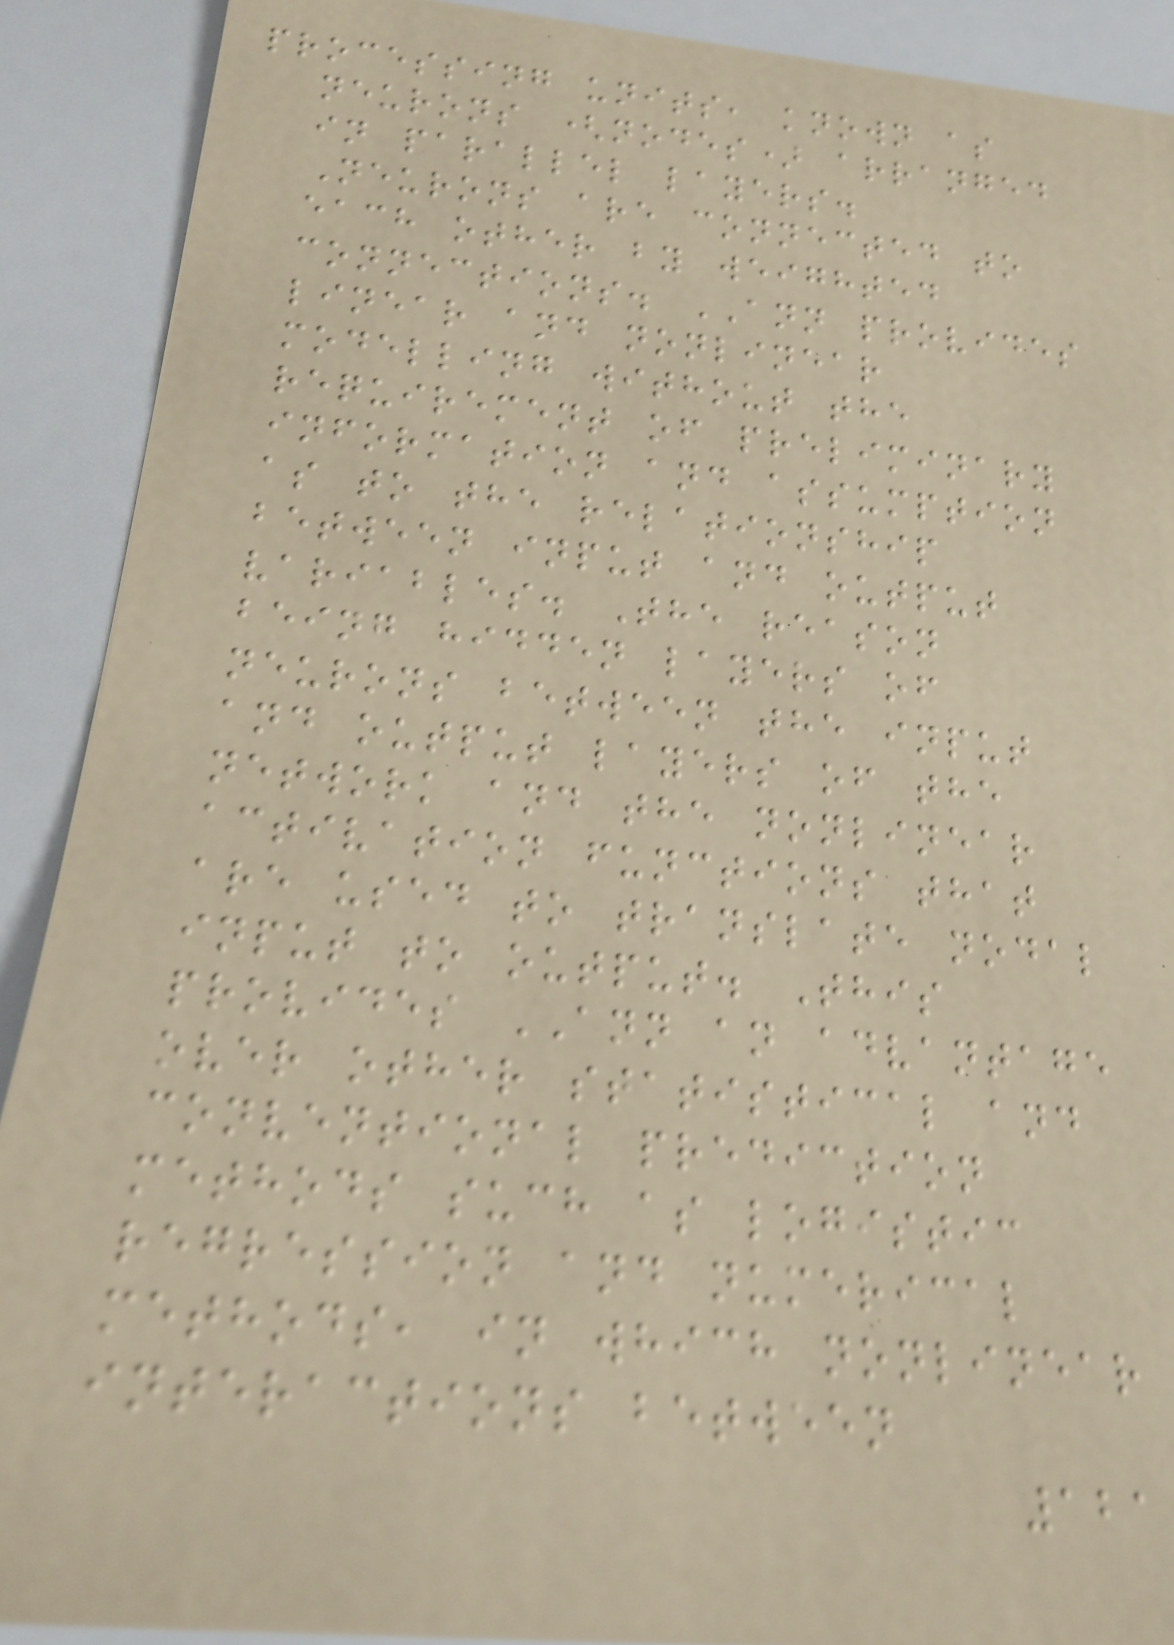processing units, known as
neurons (nodes) arranged
in parallel layers.
Neurons are connected to
each other by weighted
connections. ANN provides
linear and nonlinear
modelling without the
requirement of preliminary
information and assumption
as to the relationship
between input and output
variables. The reason
being hidden layers of
neurons between the input
and output layers of the
network and the nonlinear
activation functions that
are used to translate nodal
input to output. This
provides ANN an advantage
over other statistical and
conventional prediction
methods such as logistic
regression and numerical
methods, in which nonlinear
interactions between
121
